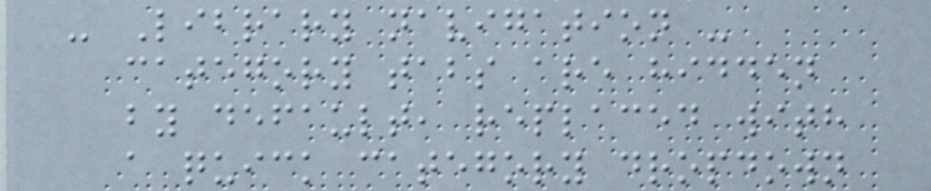- Library navigation -
category tabs are hidden
by default, replaced with
a quick category dropdown
